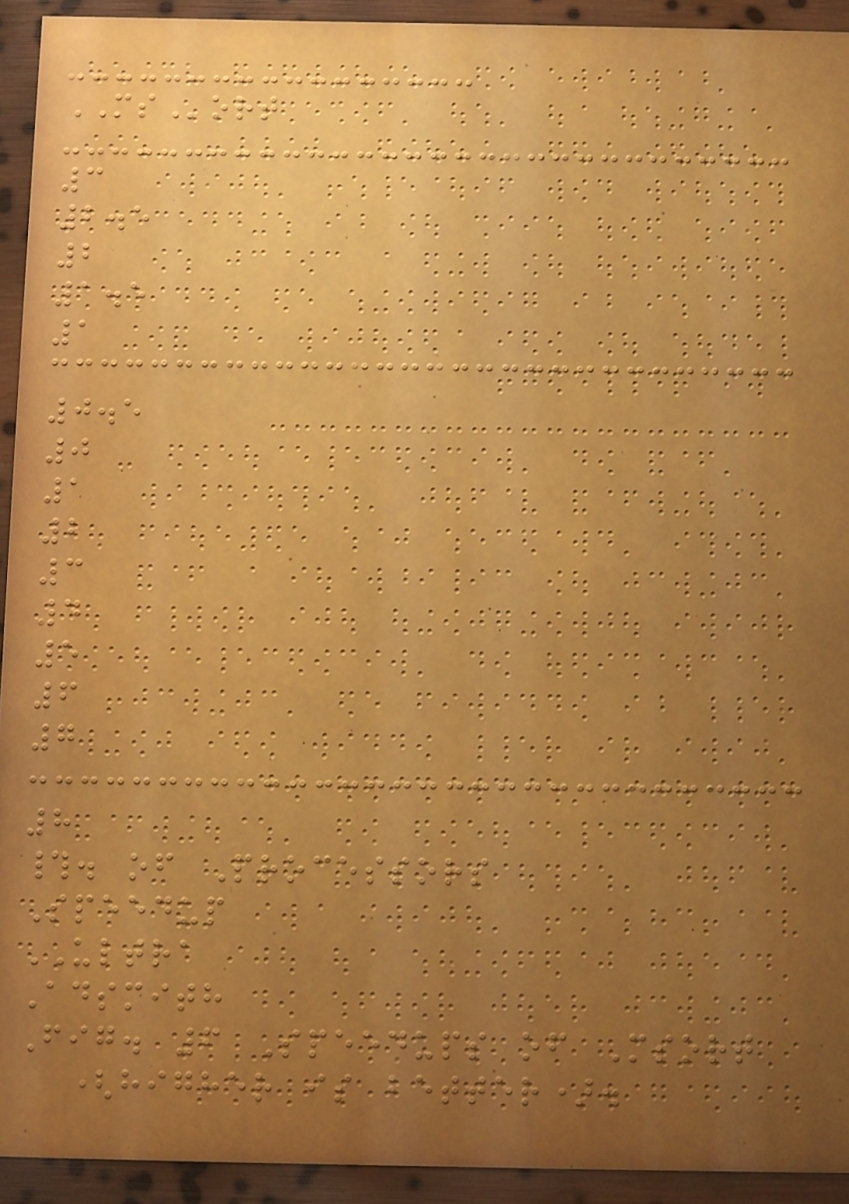MSort
3
2.5
2
1.5
1
0.5
0
1
2
3
4
5
6
7
8
#. of Processors
Speedup
ULTRA
Adsmith
Fig. 6 Speedups of Msort
(higher is better).
